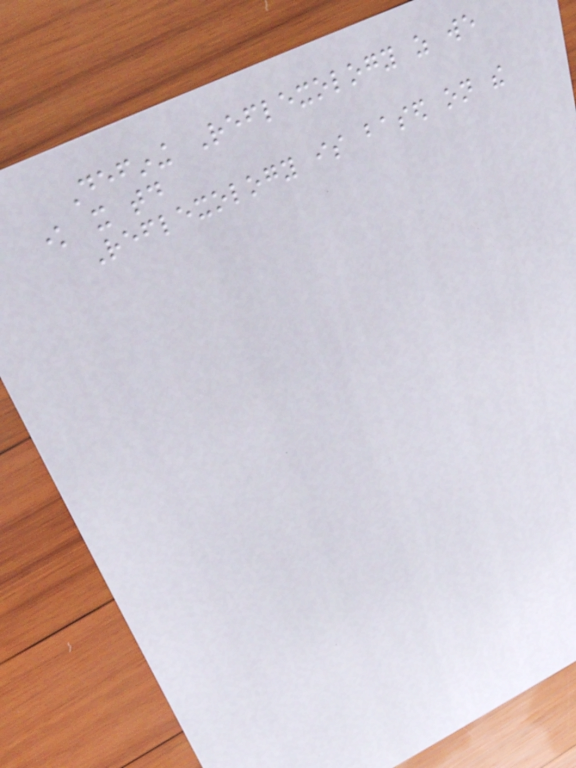Defining Reflexology as we
know it today
Reflexology is based on the
